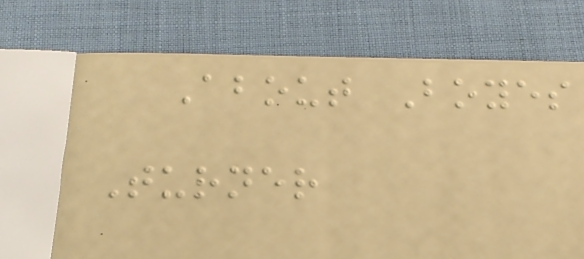About Boyes
Turner
